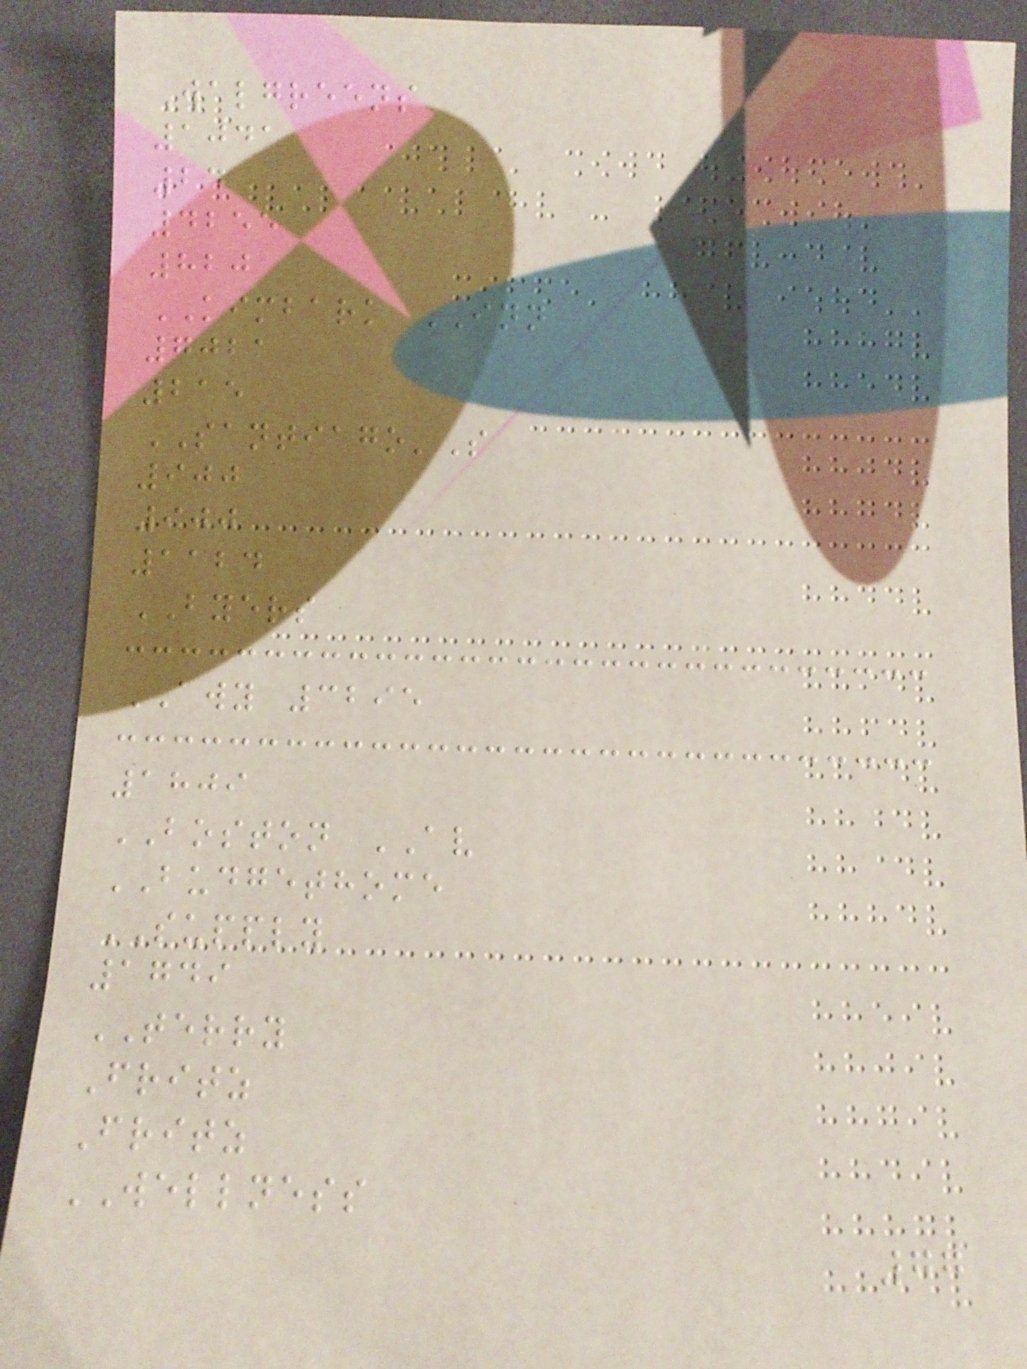Walgreens
1041
24
4255
820
KIMBARK INN
7021
215
SANTIAGO'S
900
900
1124
BYERS
AWY 3295
1809
BOSTON AV
BUDGETHOME
SUPPLY
1749
TERRY
Fritz
Fritz
WELLNESS
77
